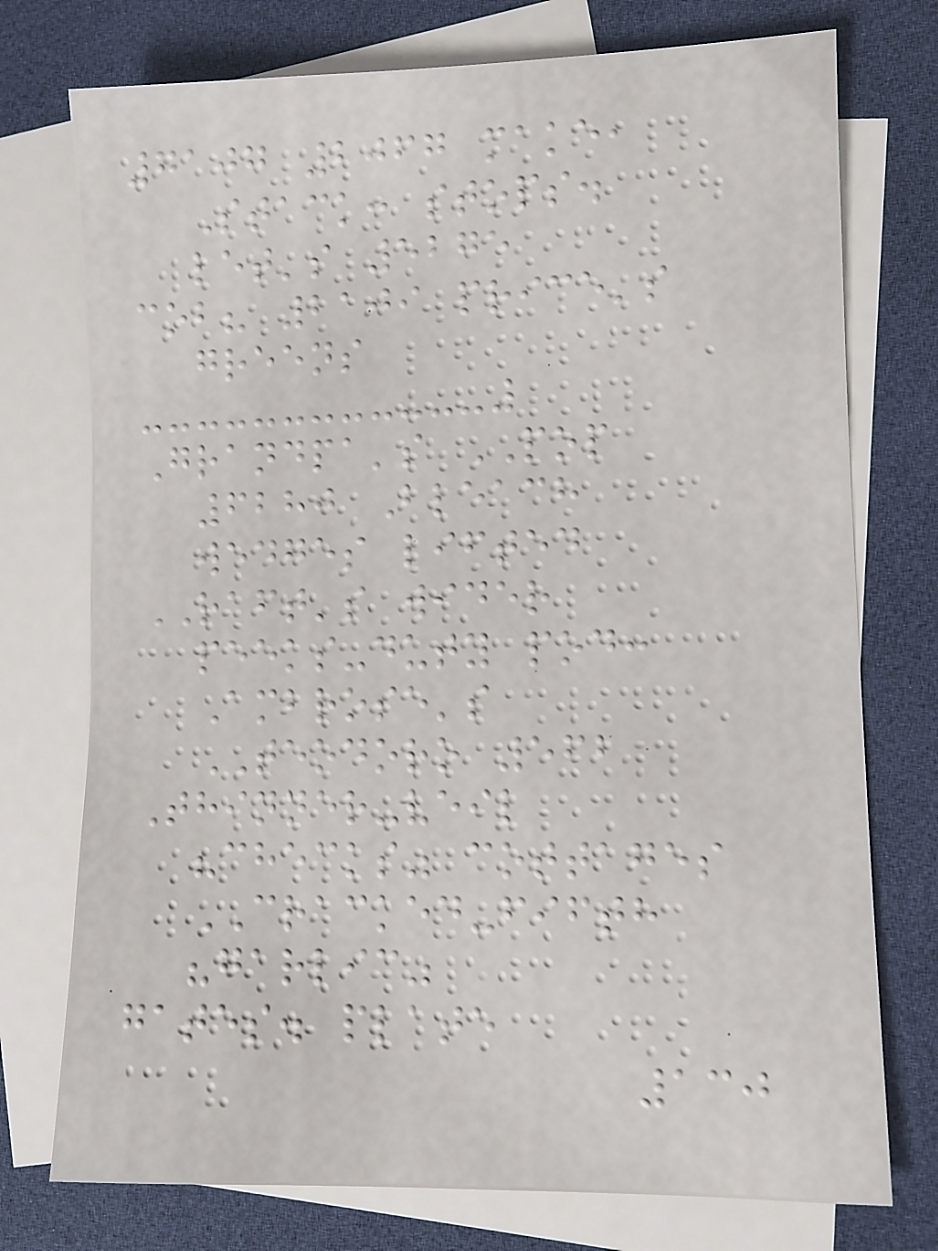7107 2067 make,
Stack: stops.
let's 5275
cob? 2109 price's
greens
Grandpa's POP
6280 Bleach
wedges lifted
RAFT's wider
peeks-duty pod:
Ambrose's
TEODORO 562
Thinner-veil
"checks" cottages
CRACKED-fifth
"garlic"
gates. plate
130
